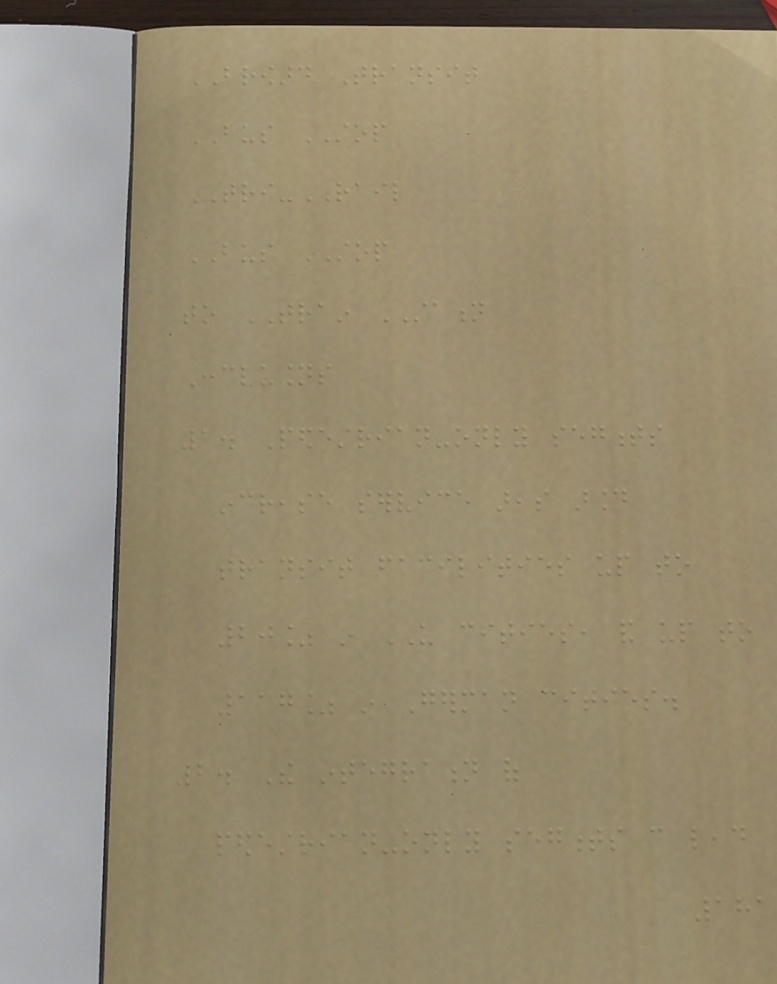BROWARD Transit
BUS STOP
TRI-RAIL
BUS STOP
to TRAIN STATION
Conclusions
1. Pedestrian-only segments
increase service areas around
transit facilities up to
20% in US cities, and up to
117% in German cities.
2. The integration of
pedestrian-only segments can lead
181
